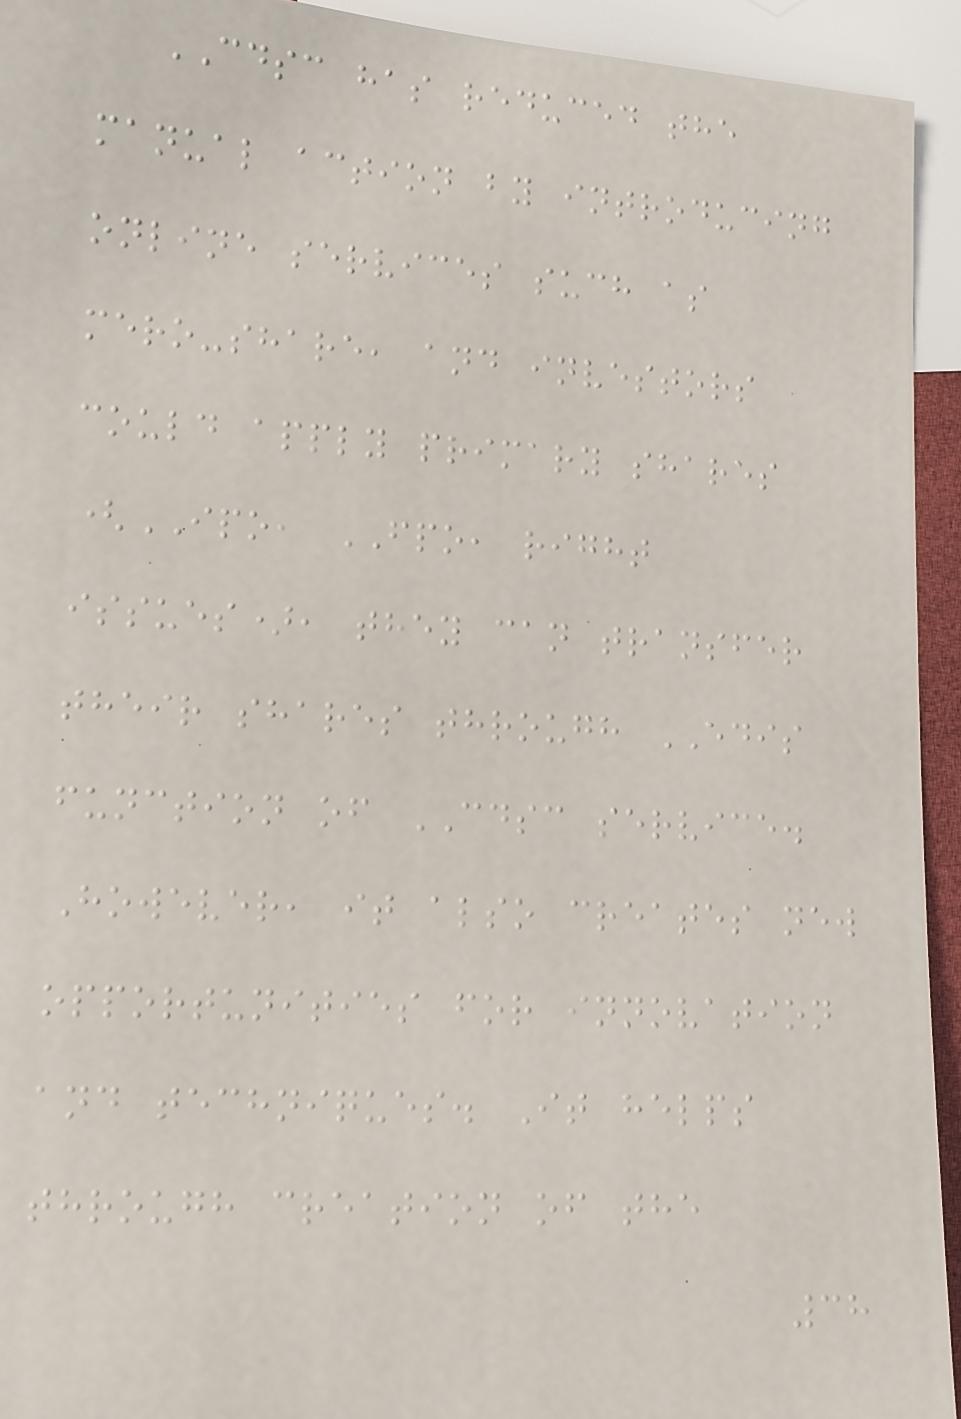CDSC has reduced the
manual action by introducing
online services such as
mero-share, and investors
could apply primary shares
(IPO, FPO, right
issues), they can transfer
their shares through EDIS
function of CDSC service.
However, it also creates new
opportunities for innovation
and techniques. It helps
through creation of the
38
